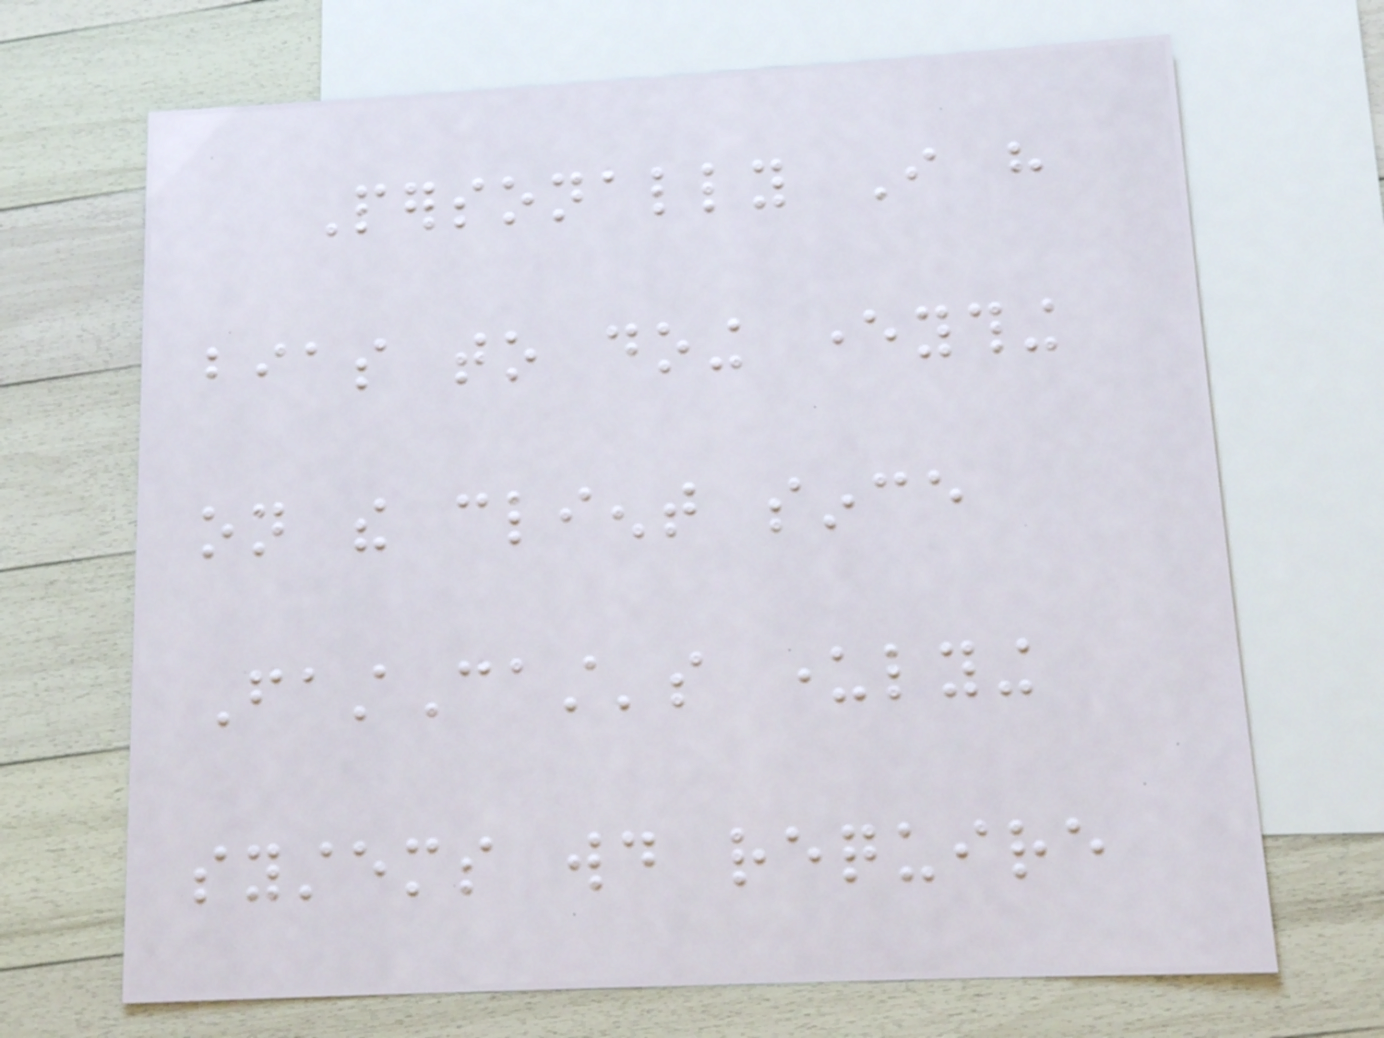Personally I have
bias to doing everything
on the client since
FastCast's underlying
systems would require
